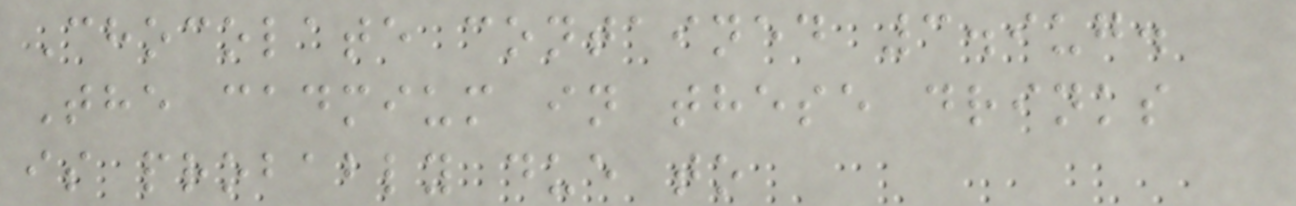Chocolate contained 3.9ug.
The cadmium in these drinks
is probably due to
